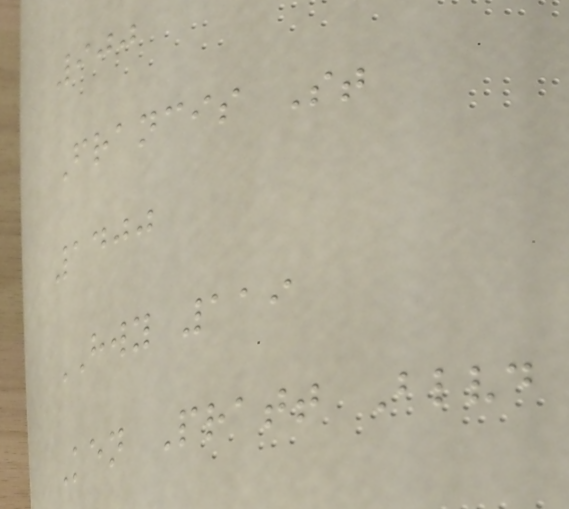900
Francis St
1400
HWY 119
Ken Pratt Blvd
